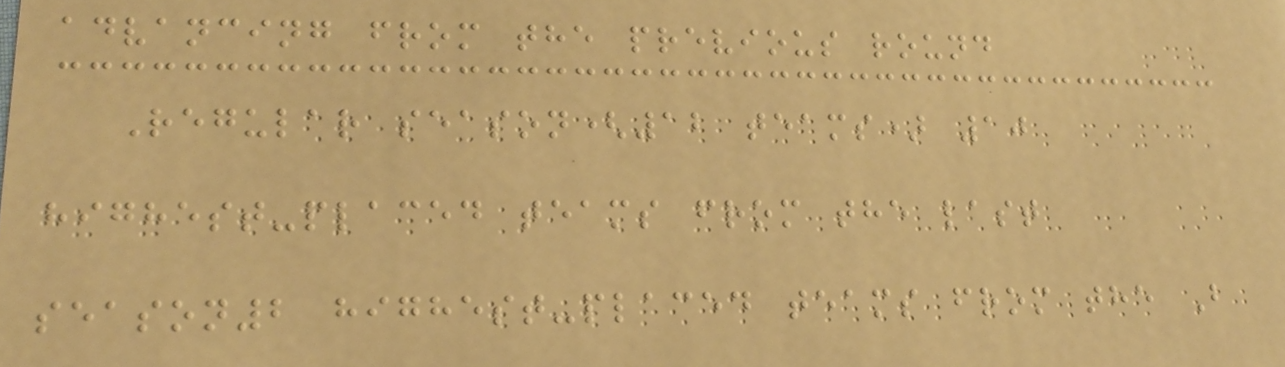advancing from the previous round
Regular season(12 teams) 10
highest-placed teams from the last
season2 highest-placed teams from the B
